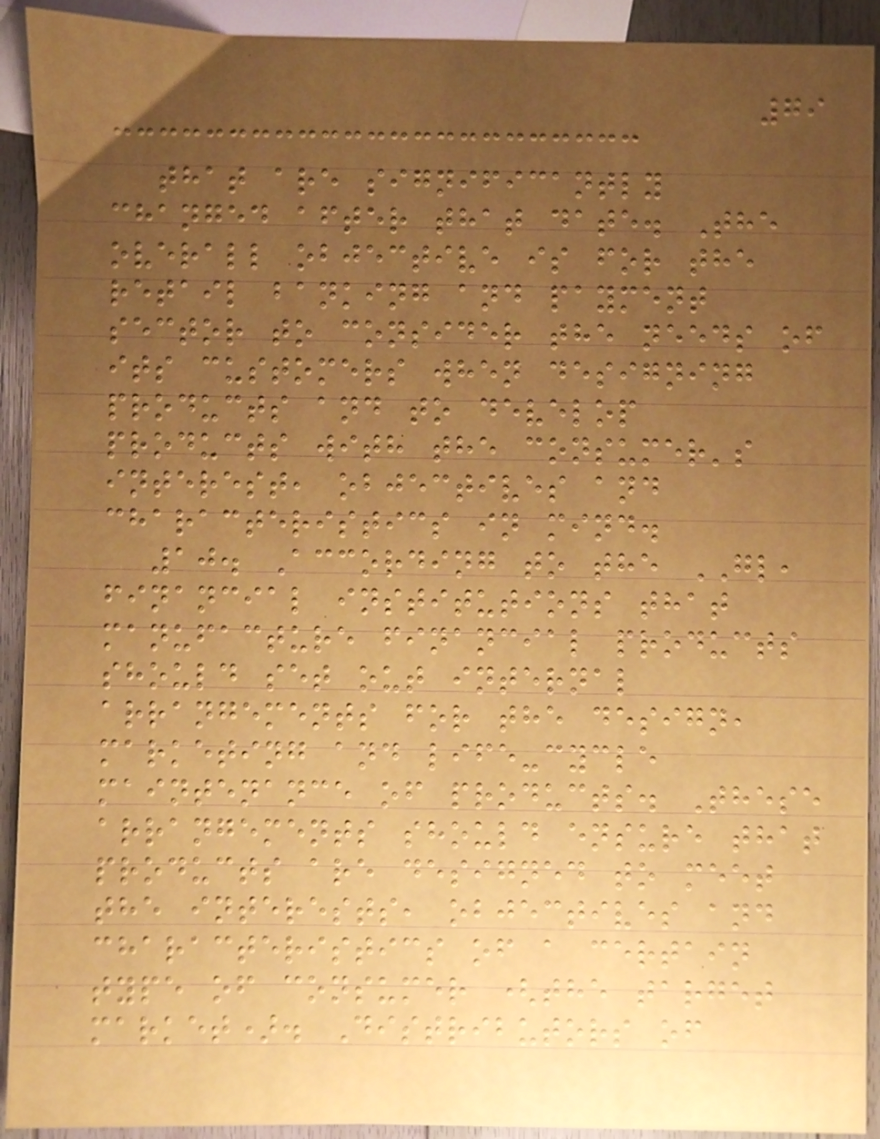79
that are significantly
changed after that date. The
overall objective is for the
retail banking and payment
sector to consider the needs of
its customers when designing
products and to develop
products with the consumer's
interest, objectives and
characteristics in mind.
10. According to the GL,
financial institutions that
manufacture financial products
should set out internal
arrangements for the design,
marketing and life-cycle
maintenance of products. These
arrangements should ensure that
products are designed to meet
the interests, objectives and
characteristics of a certain
type of consumer (the target
market). Distributors of
